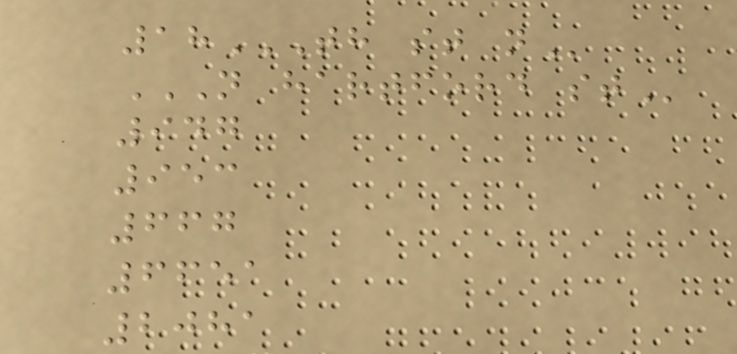18TH ST N
N HARTFORD ST
947
953
667
6651
2081
